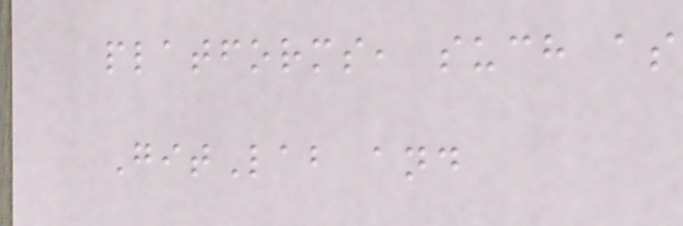platforms, such as
GitLab and
